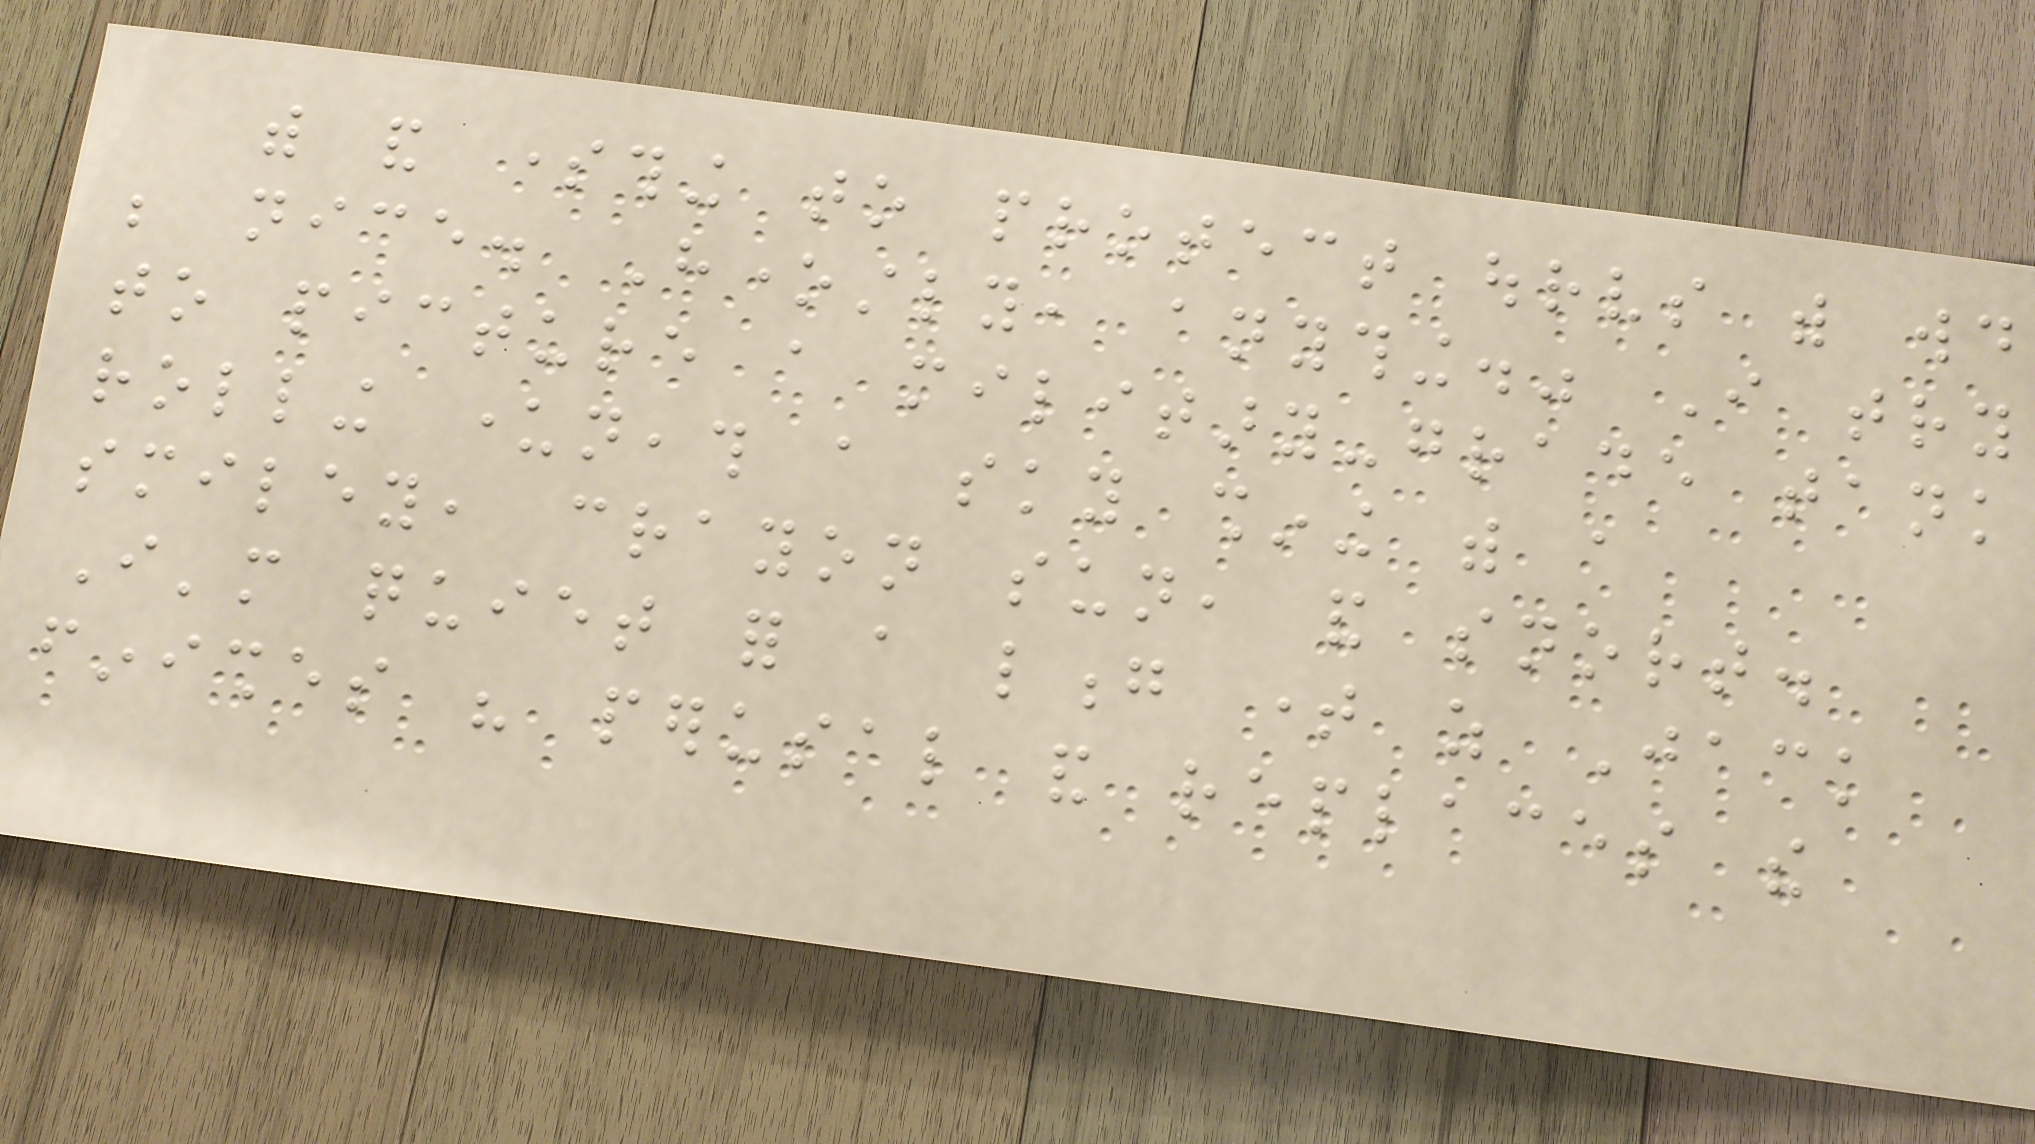with and something to protect ourselves with would
be nice. Honestly, anything." I try
to picture a military-grade tank
rolling underneath a sky shining with a
smiley, crayon sun, and snort.
I'm quiet for a long time as Jack
finishes his perusal and replaces the
